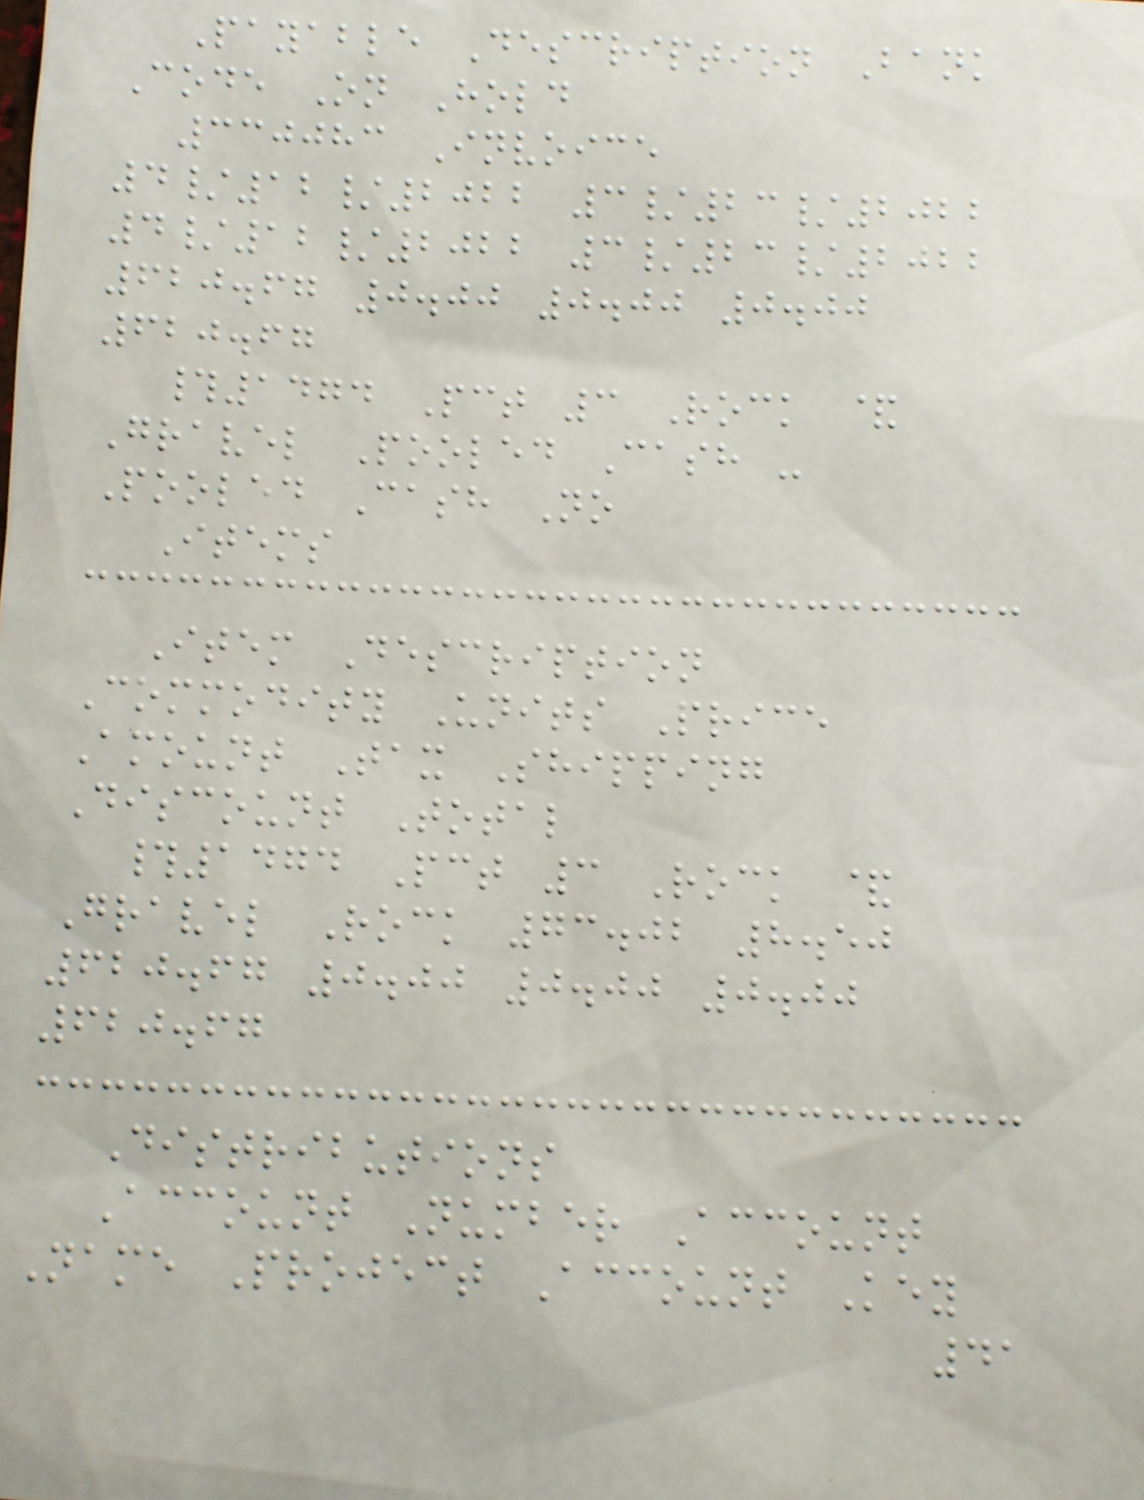Payable Description Bank
Code On Hold
330083 Invoice
4/12/2022 3/23/2022
4/12/2022 3/23/2022
620.67 0.00 0.00 0.00
620.67
#1474 Pct 3 Rock &
Gravel Pooled Cash -
Pooled Cash No
Items
Item Description
Commodity Units Price
Amount Tax Shipping
Discount Total
#1474 Pct 3 Rock &
Gravel Rock 73.02 8.50
620.67 0.00 0.00 0.00
620.67
Distributions
Account Number Account
Name Project Account Key
41
